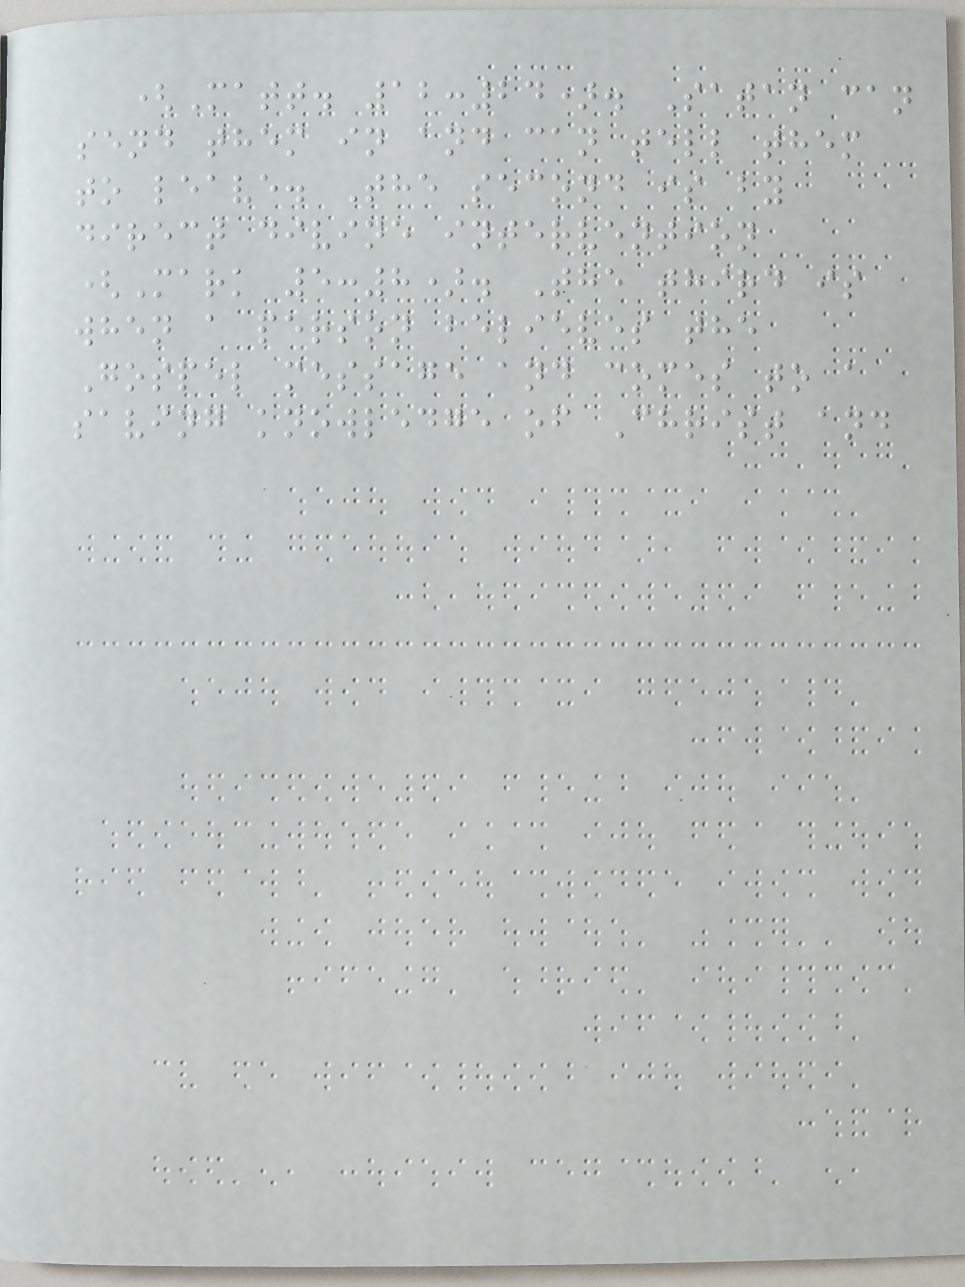(Matt. 12:24). Satan can
send them in and can tell them
to leave. The second is by
direct divine intervention
(Mark 5:8). The third is
when a person believes the
Gospel message and comes to a
saving knowledge of Christ and
